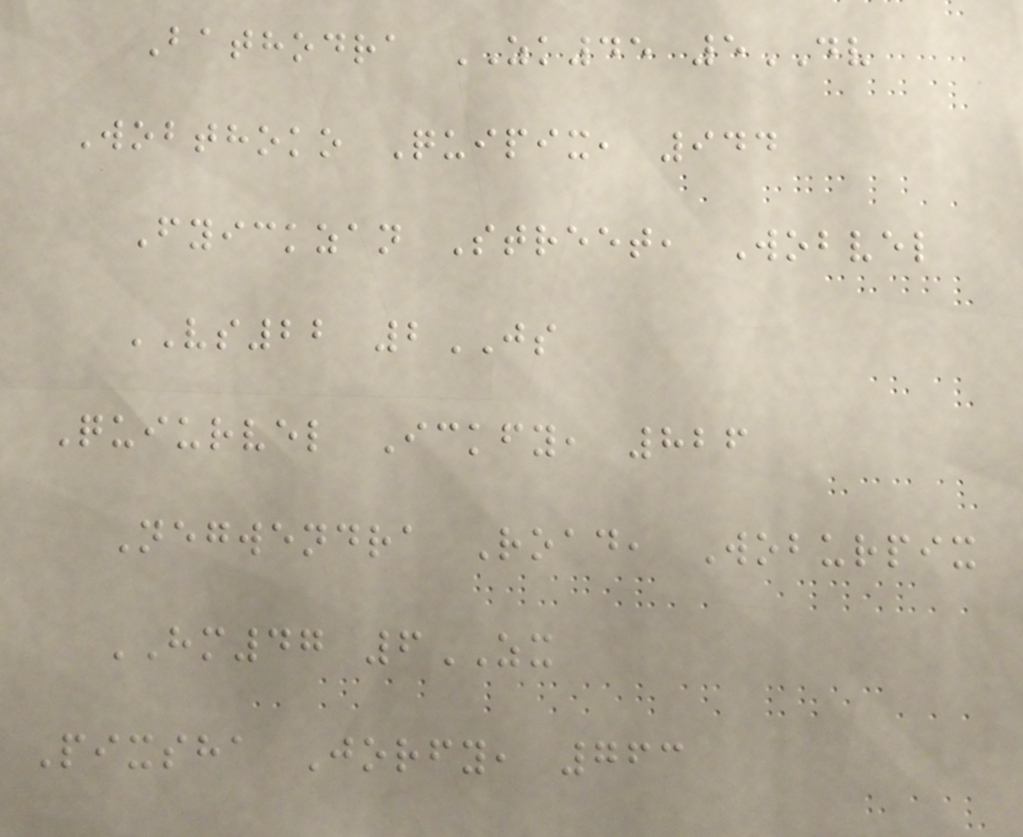Bathodra ZK45 5DV
Wobthoko Quipix, 944
Fyickzan Street, Wobvel
VS22 2JS
Quiurvel Ickfy, 826
Negwendra Road, Woburpix
HM47 6ZX
Pixsha Jorfy, 763
